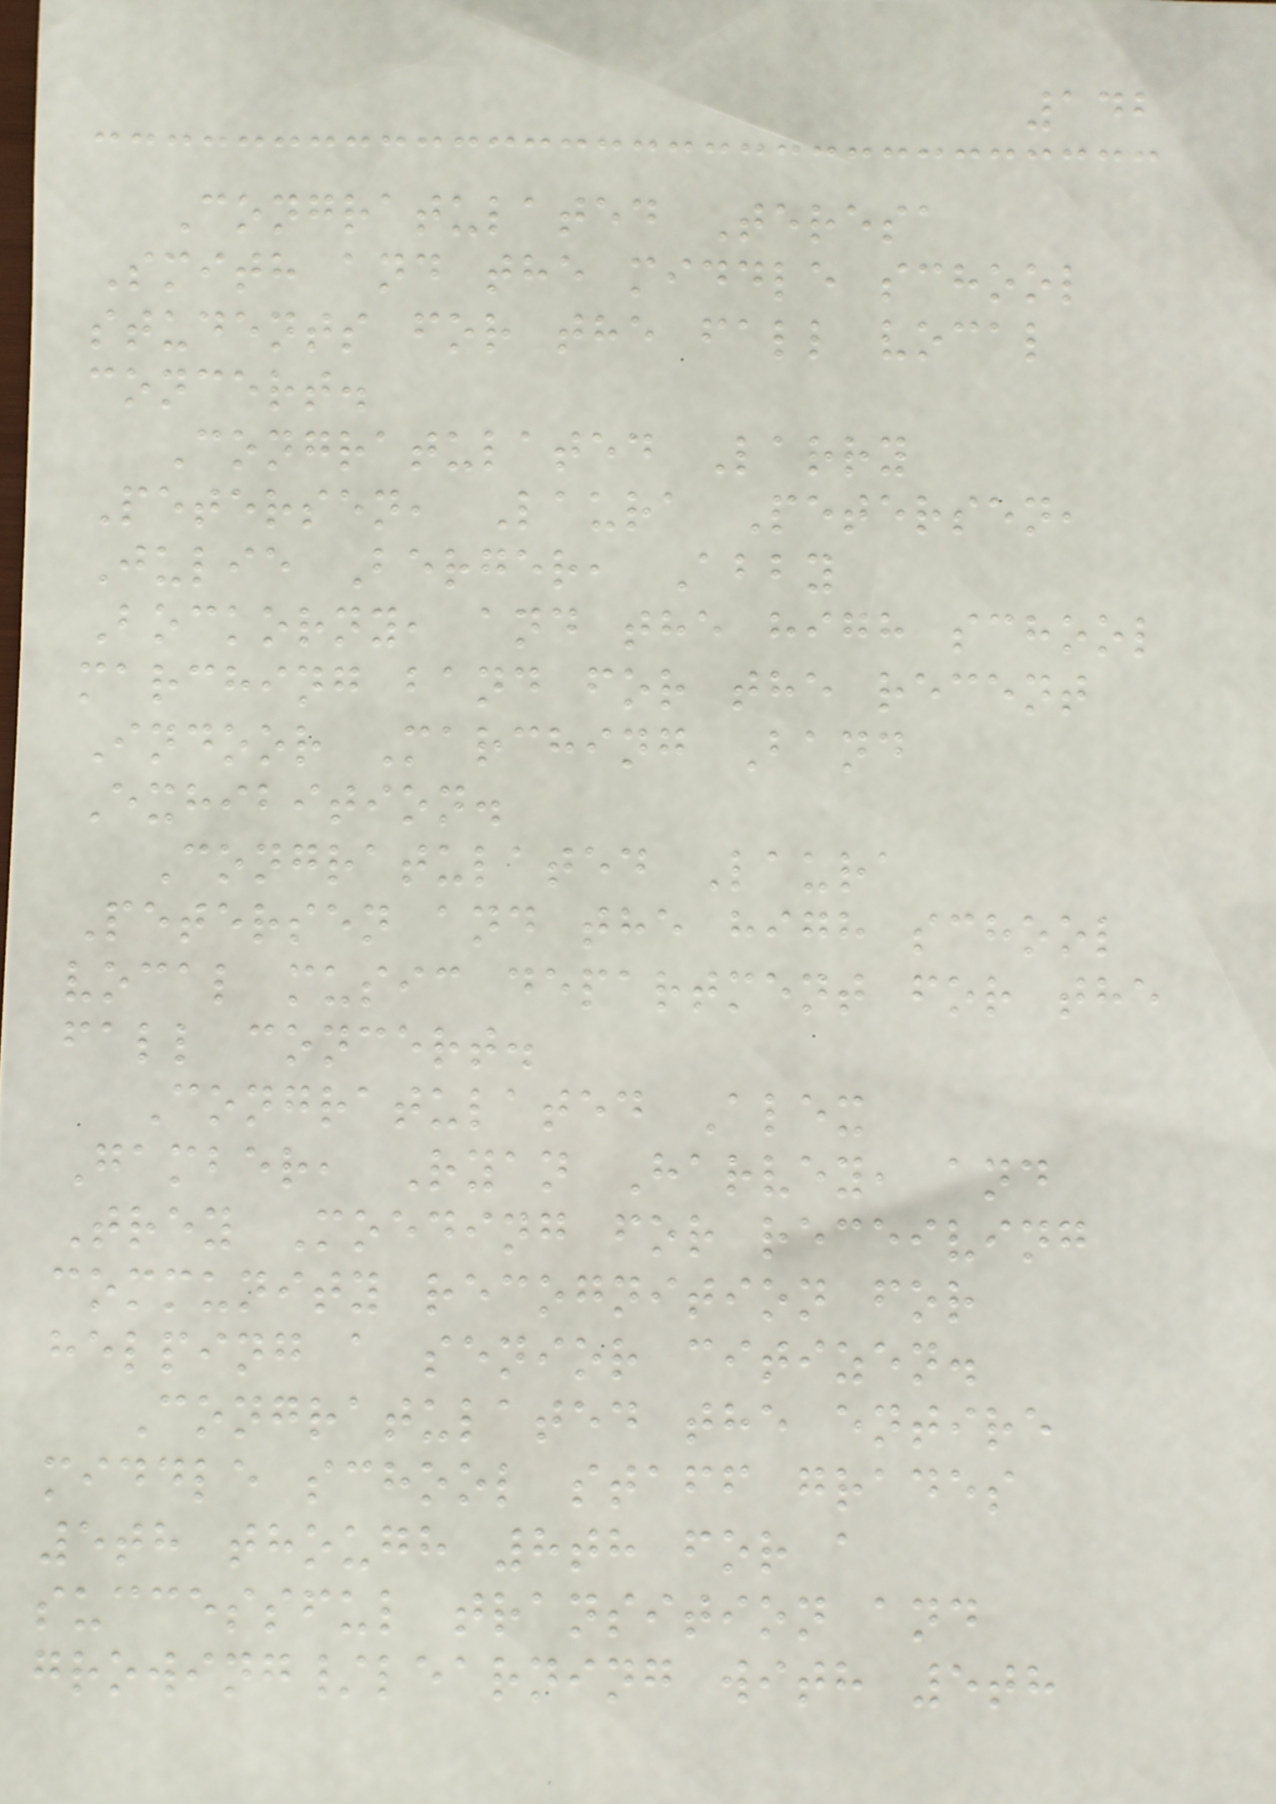142
Congratulated Teresa
Smith and the middle school
students for the fall vocal
concert.
Congratulated Larry
Petersen, Laura Petersen,
Julie Berger, Abby
Bockorny, and the high school
marching band for the recent
Indoor Marching Band
Exhibition.
Congratulated Laura
Petersen and the high school
vocal music department for the
fall concert.
Congratulated Alex
Gamber, Ryan Harvey, and
Trey Moeding for receiving
community recognition for
helping a senior citizen.
Congratulated the entire
middle school staff grades
5th though 8th for a
successful transition and
growing/learning with 5th
